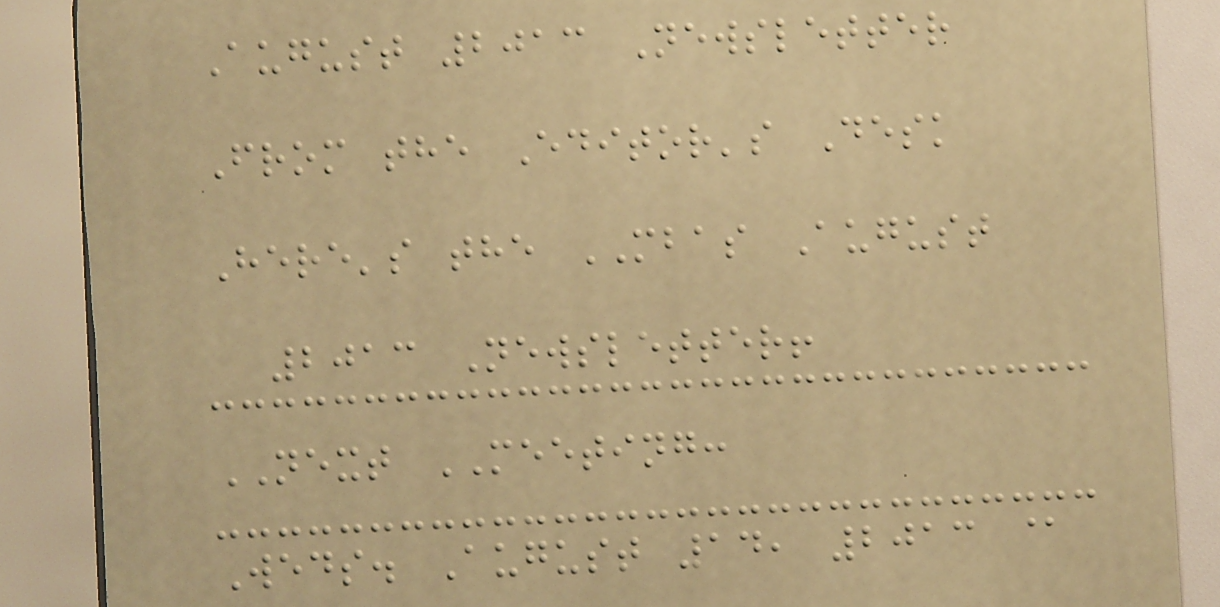August 2013 Newsletter
From the Editor's Desk
Here's the MBAS August
2013 Newsletter!
NEXT MEETING:
Weds. August 14, 2013 @
